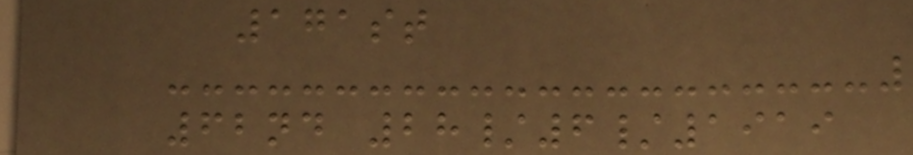171st
62nd 28/6/1919
